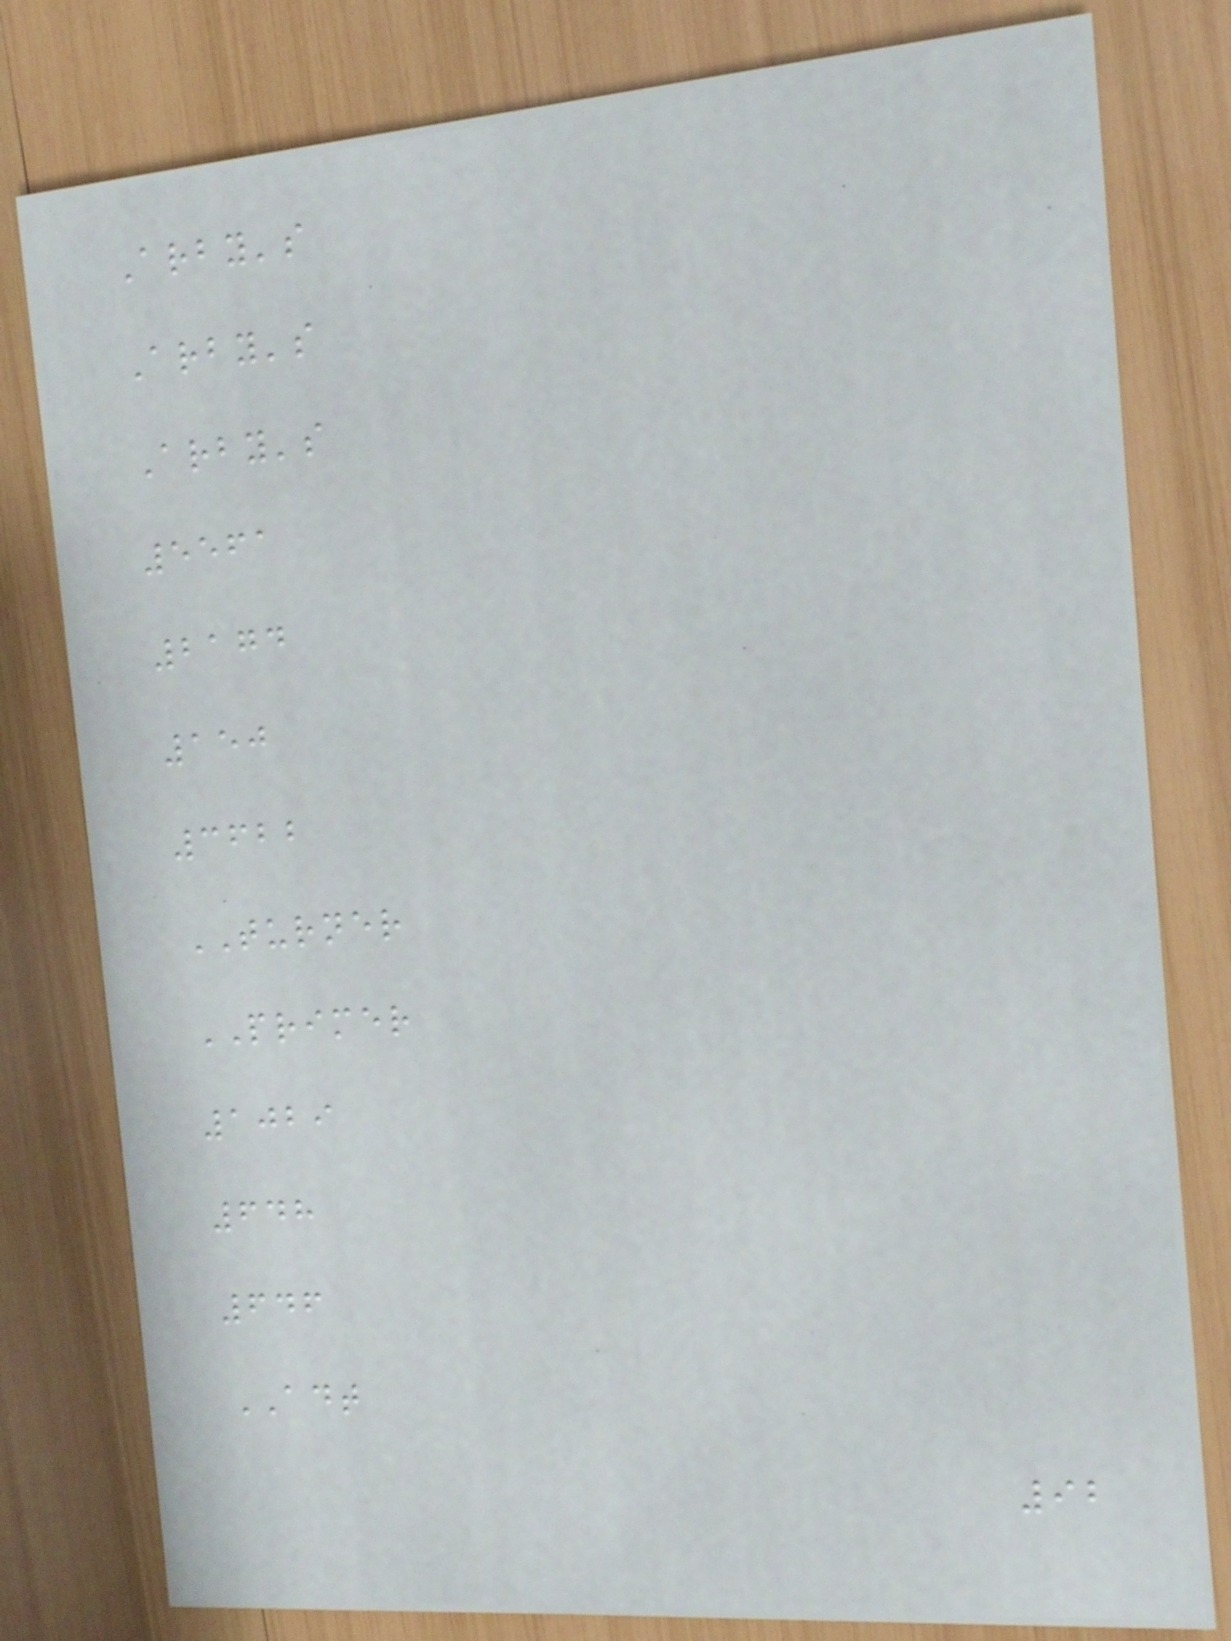Arby's
Arby's
Arby's
5561
2174
150
3622
TURNER
PRIMER
1029
648
646
ADT
92
